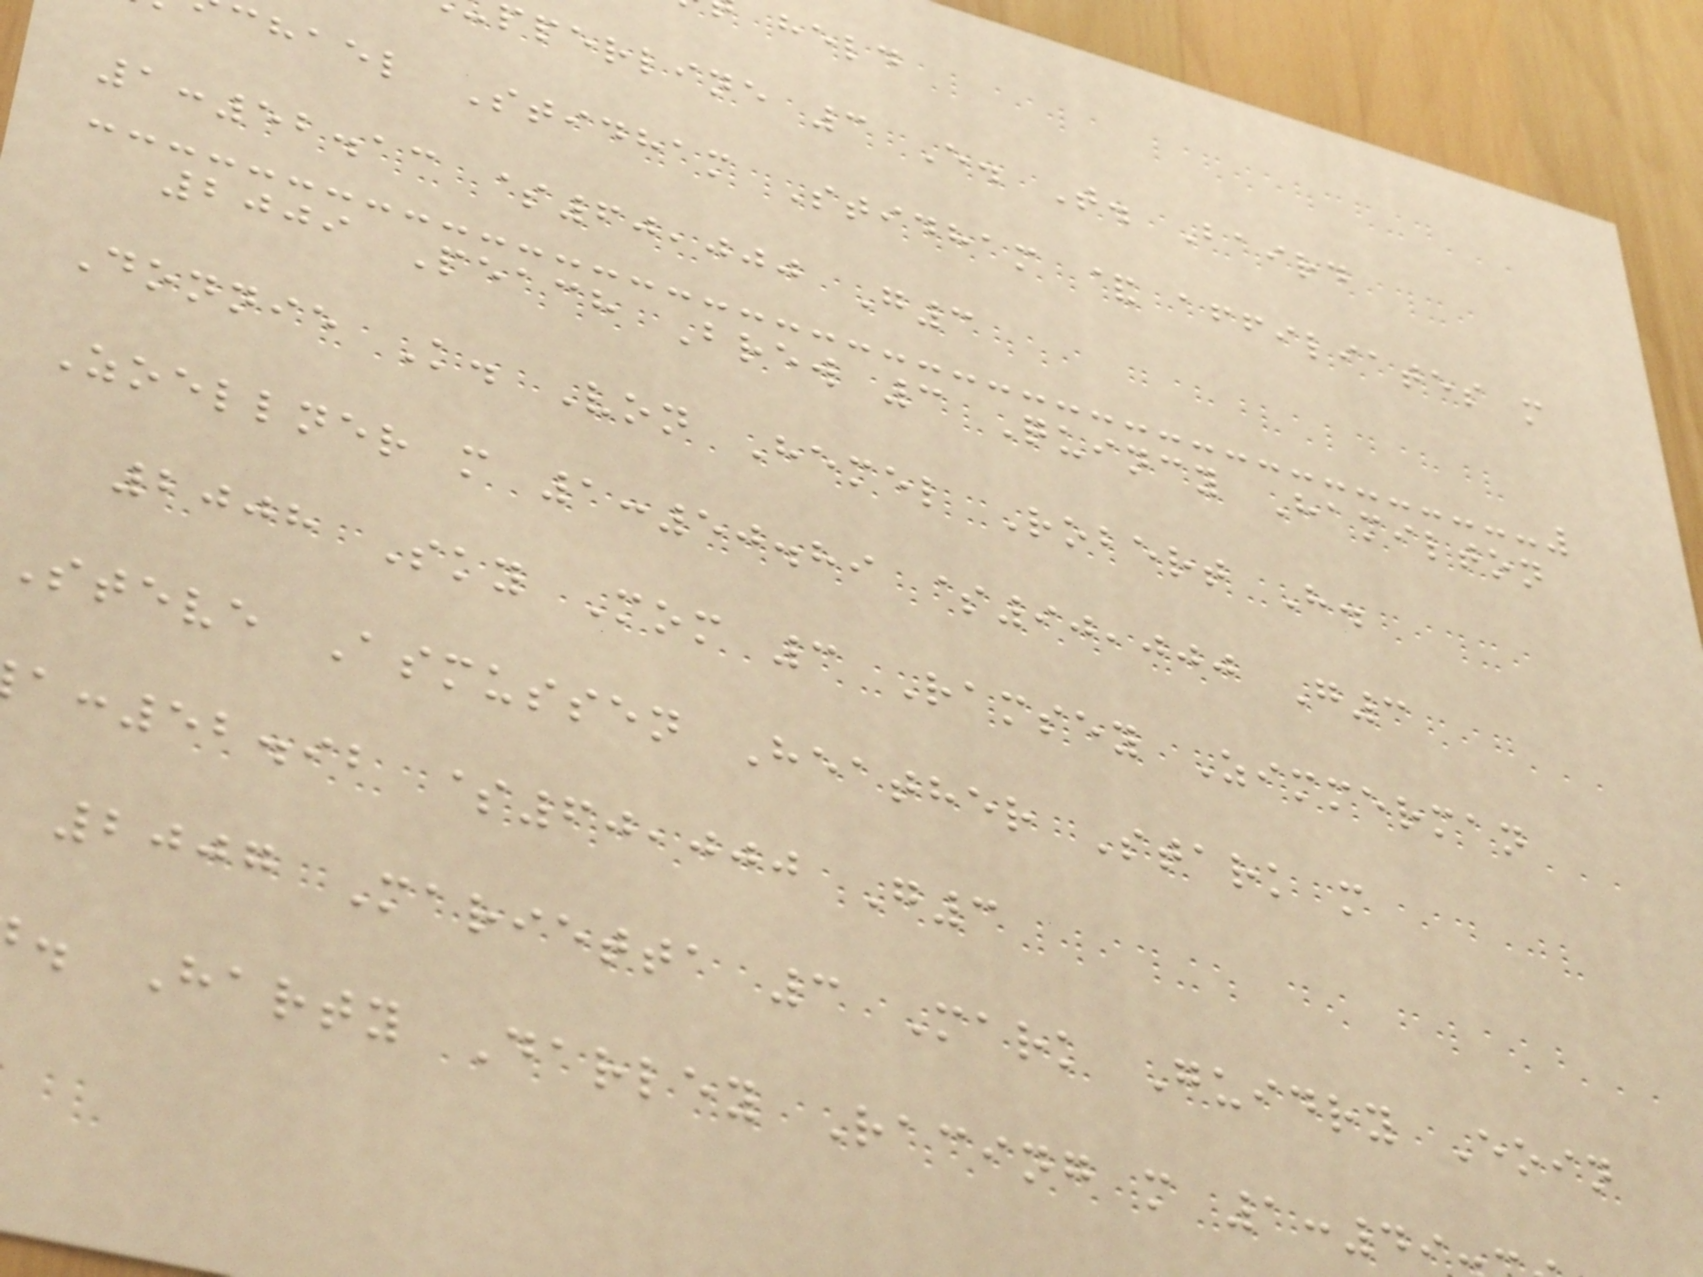pperline 3 E. T. Baird
chael Stidham Stidham & affiliates m
1:52.13 $60,000 G3
2009 Peach Brew 3 Quincy Hamilton
Donnie K. Von Hemel Robert H.
Zoellner m 1:50.89 $90,000 G3
2008 Sky Mom 3 Ramsey Zimmerman
Steve Asmussen Heather Stark m
:52.92 $60,000 G3
2007 Marietta 3 Mark Guidry Eoin
. Harty Darley Racing m 1:49
